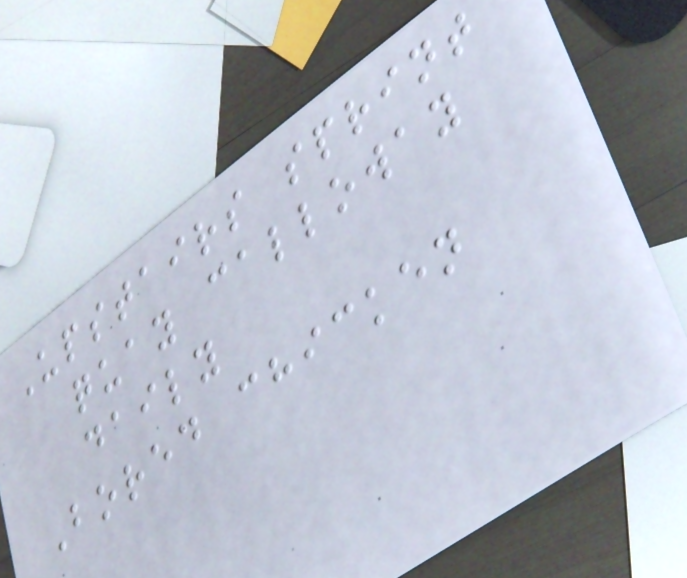Upstairs sprint
quay calloway
daily
Bored chicken
